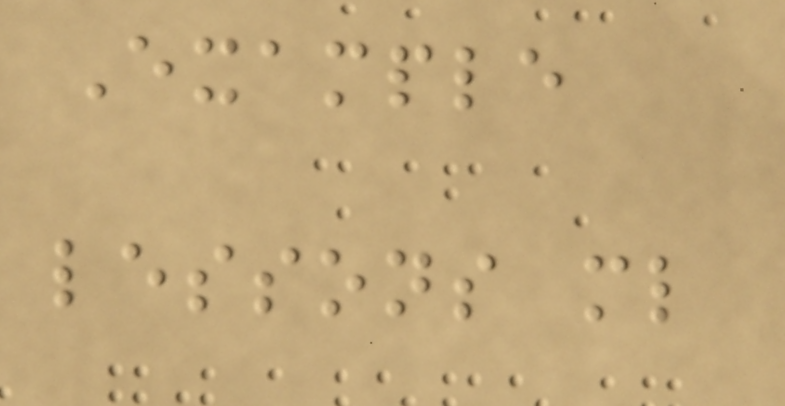Example
lessons ml
